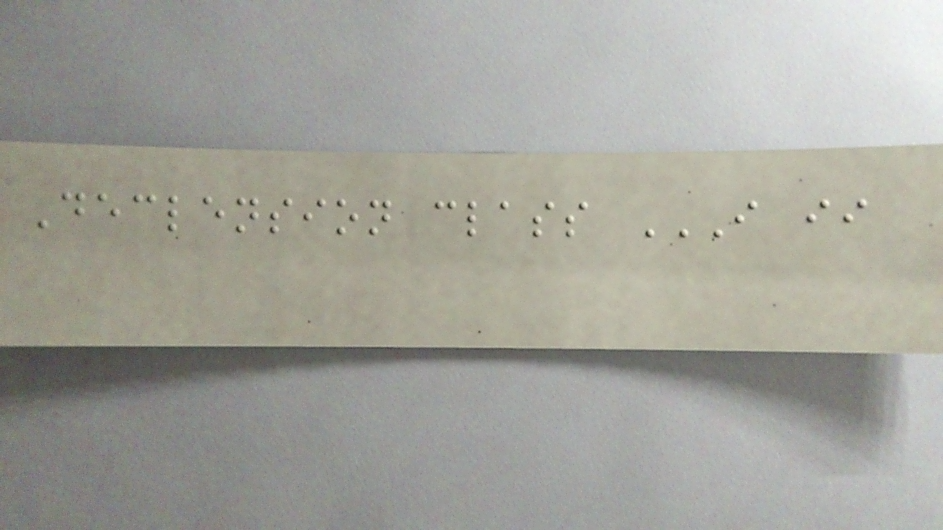Declension class I II
